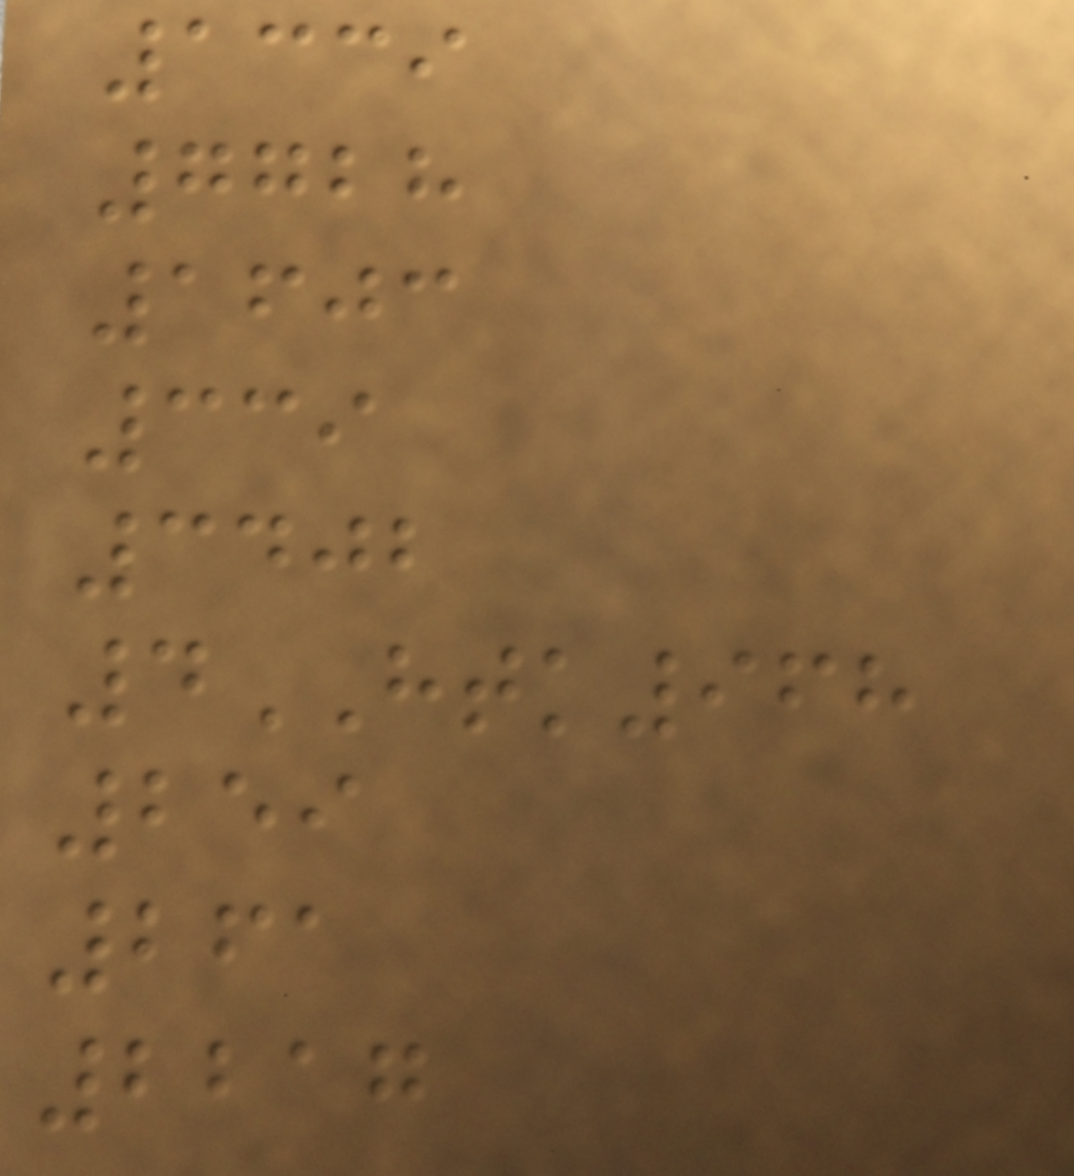1339
7728
1603
339
3402
4HTK968
259
261
2217
